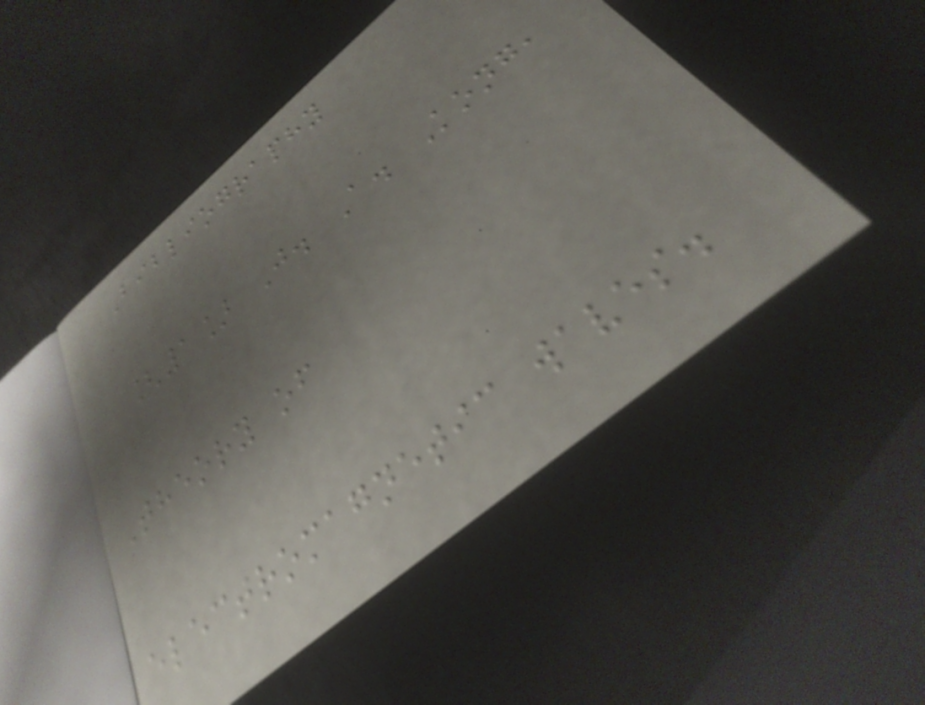Bibliography
[1] J. A. Kong,
Theory of
electromagnetic waves.
